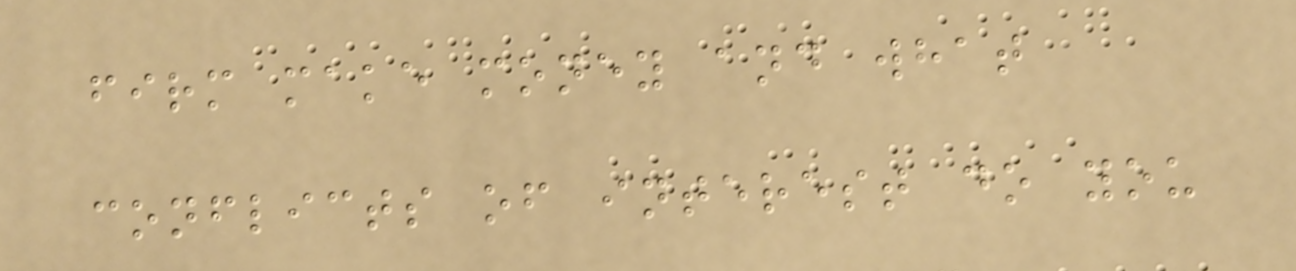firm make money and what
conflicts of interest do you
